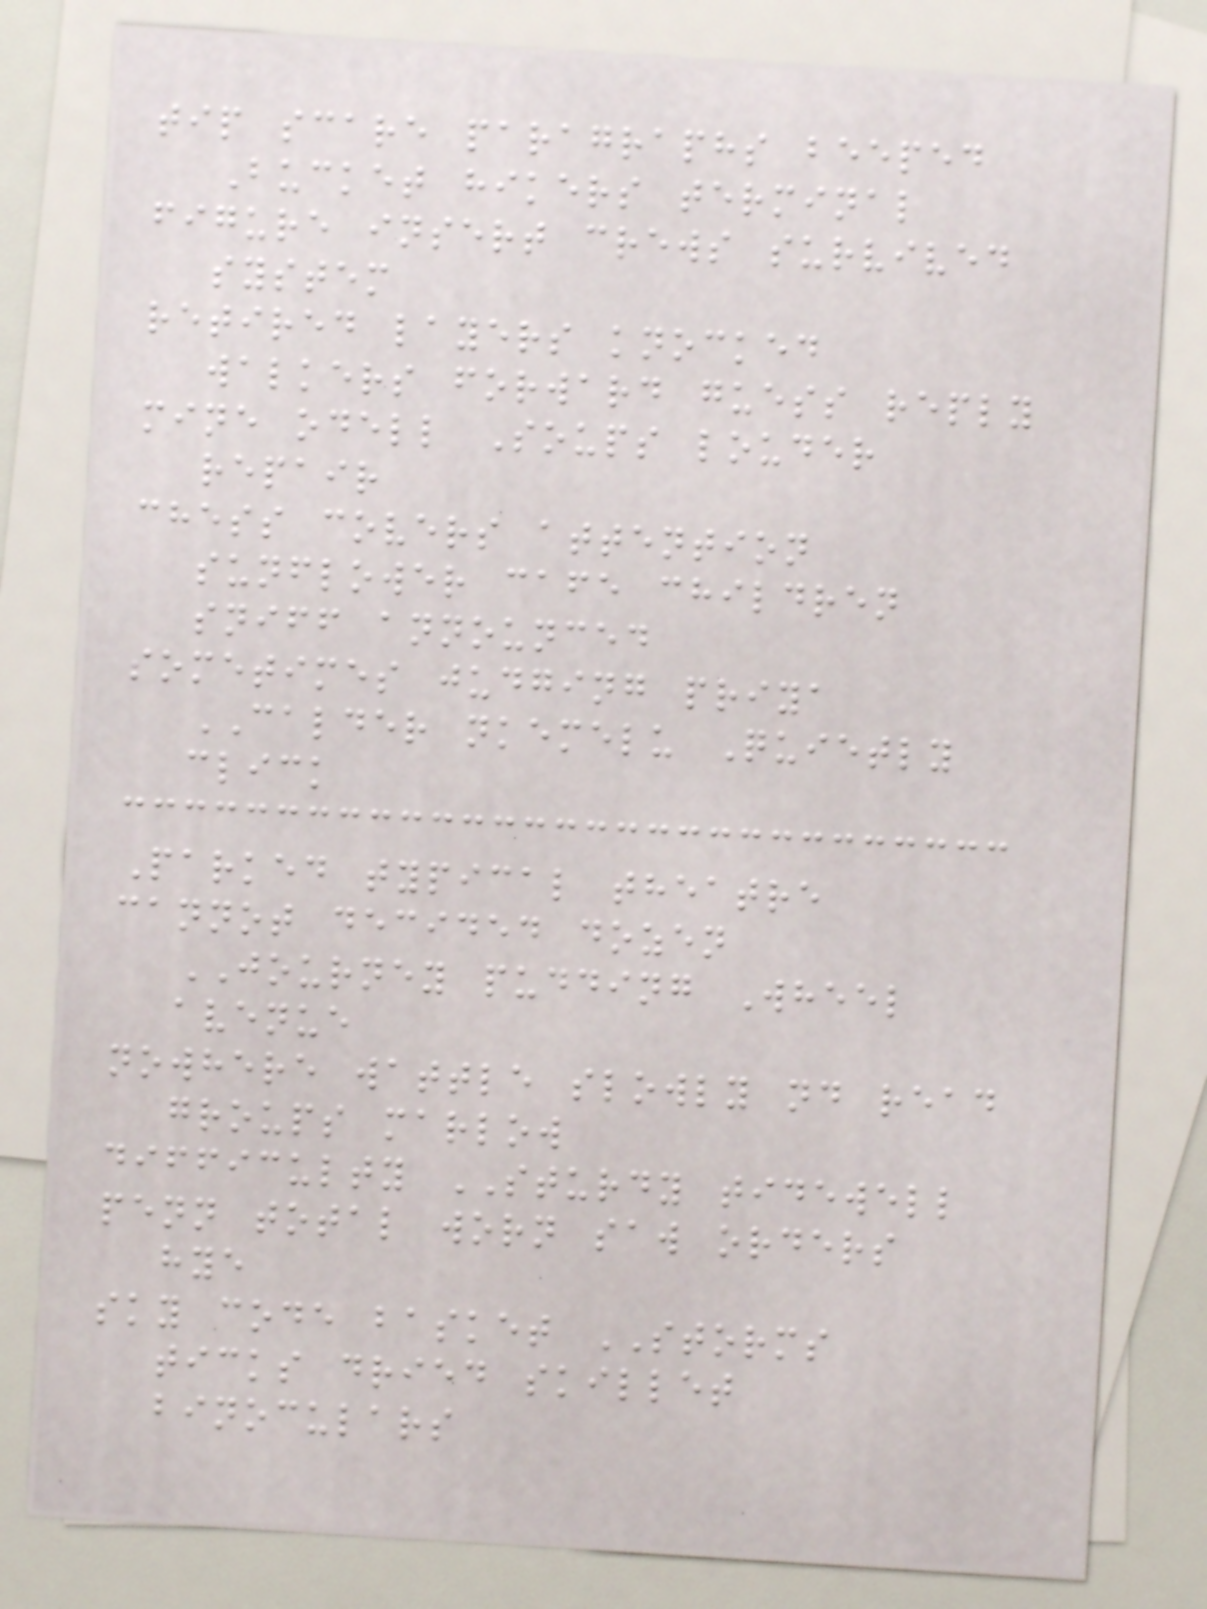tip scare paragraphs beeped
Bucket hikers terminal
figure insert crews survived
system
retired layers knocked
walkers forward guess reply
mine odell Soups louder
repair
chess covers attention
sunflower cafe children
sniff announced
sometimes judging priya
CALDER nkemelu Quietly
click
Parked typical theatre
cannot decided dozen
JOURNEY pudding Wheel
avenue
nowhere wattle slowly nd read
groups marlow
difficulty STURDY tidewell
penn total worn saw orders
hye
sky code basket STORMS
ticks dried skillet
binoculars
